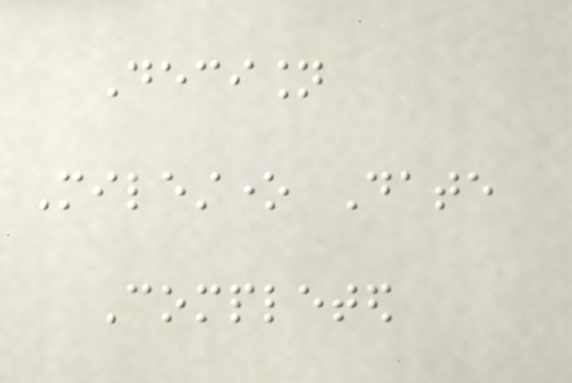Decision
Milestone Date
Completed
